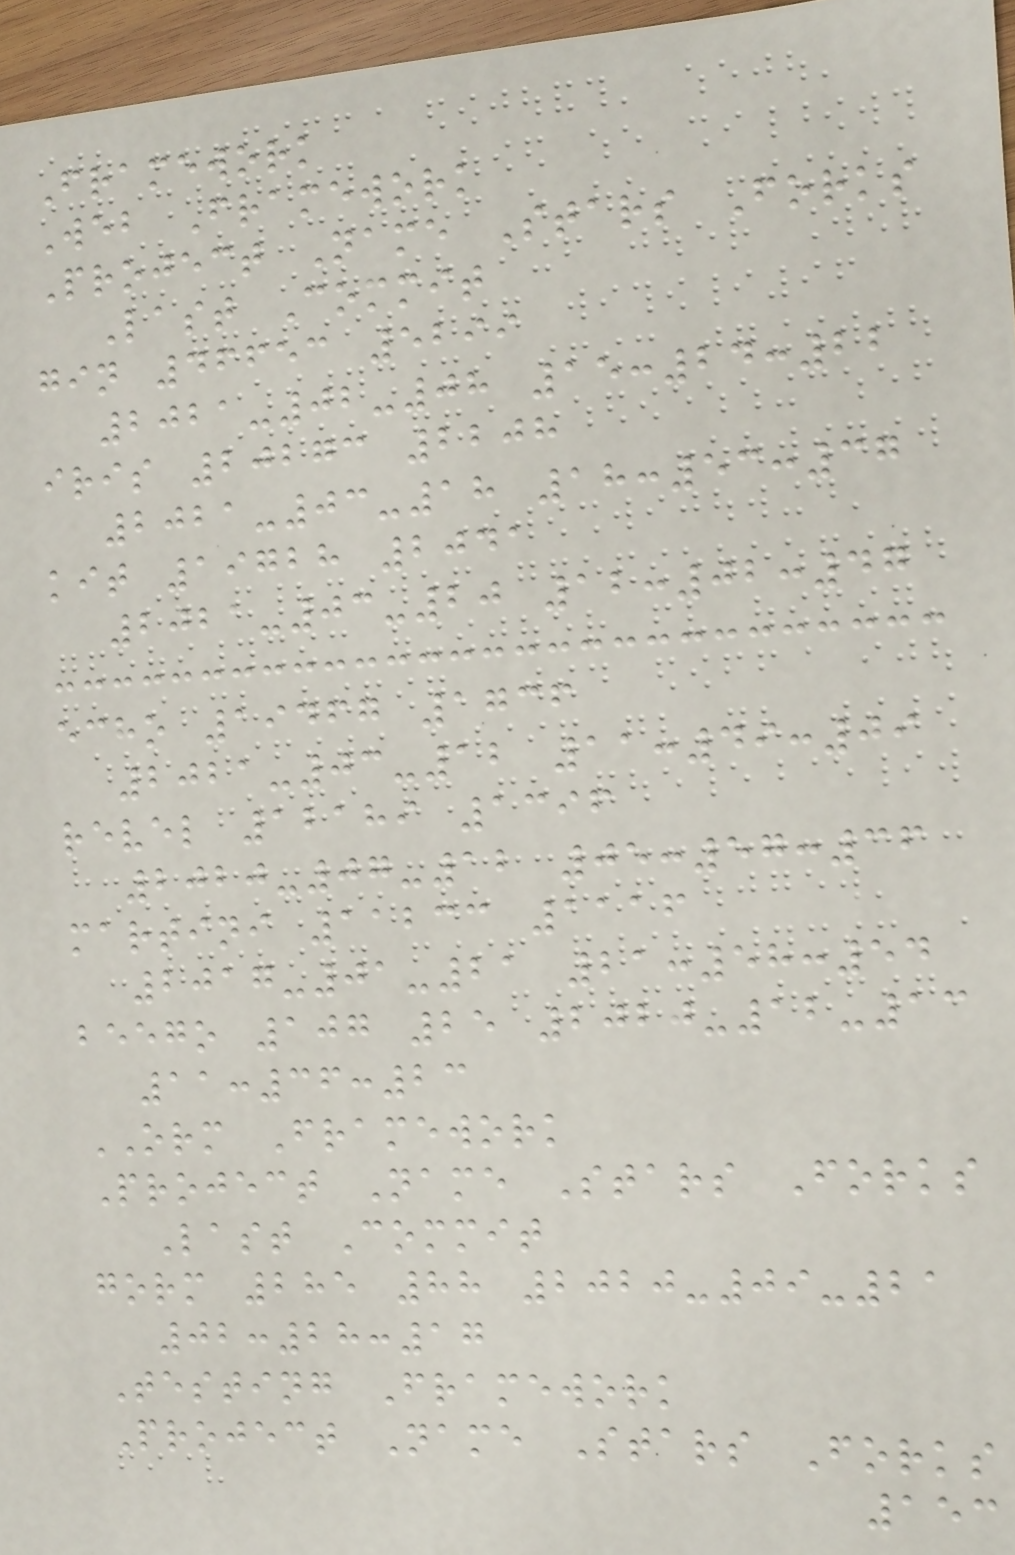Framework
Web Framework
Project Name Stars Forks
Last Commit
gin 46653 5299
2021-02-08 15:24:22
iris 20273 2208
2021-03-18 18:53:37
kit 19728 2041
2021-03-20 12:02:47
echo 19467 1736
2021-03-12 11:49:09
revel 12189 1396
2020-07-12 05:57:36
martini 11233 1116
2017-01-21 21:58:54
beego 107 25 2020-12-13
11:36:23
ORM Framework
Project Name Stars Forks
Last Commit
gorm 285 88 2020-09-21
02:28:17
Testing Framework
Project Name Stars Forks
153
